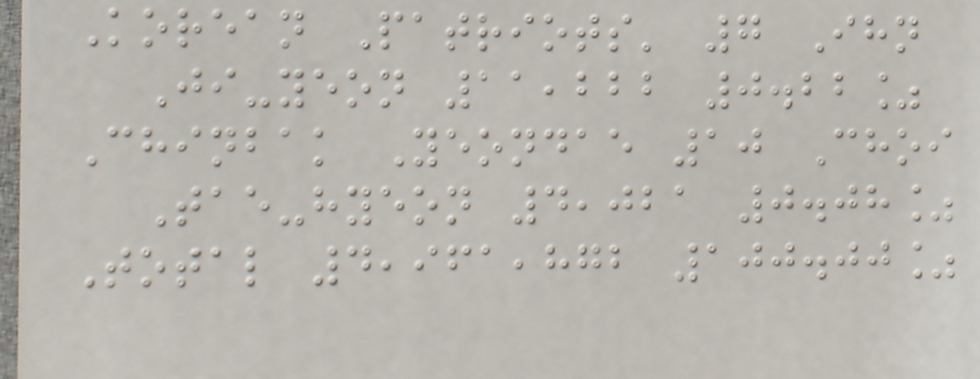Korean Patriots' 7 Ihn
Ji-yeon 11,222 0.22%
Chinbak Yeondae 10 Choi
Tae-hyeon 4,021 0.08%
Total 4,961,872 100.00%
